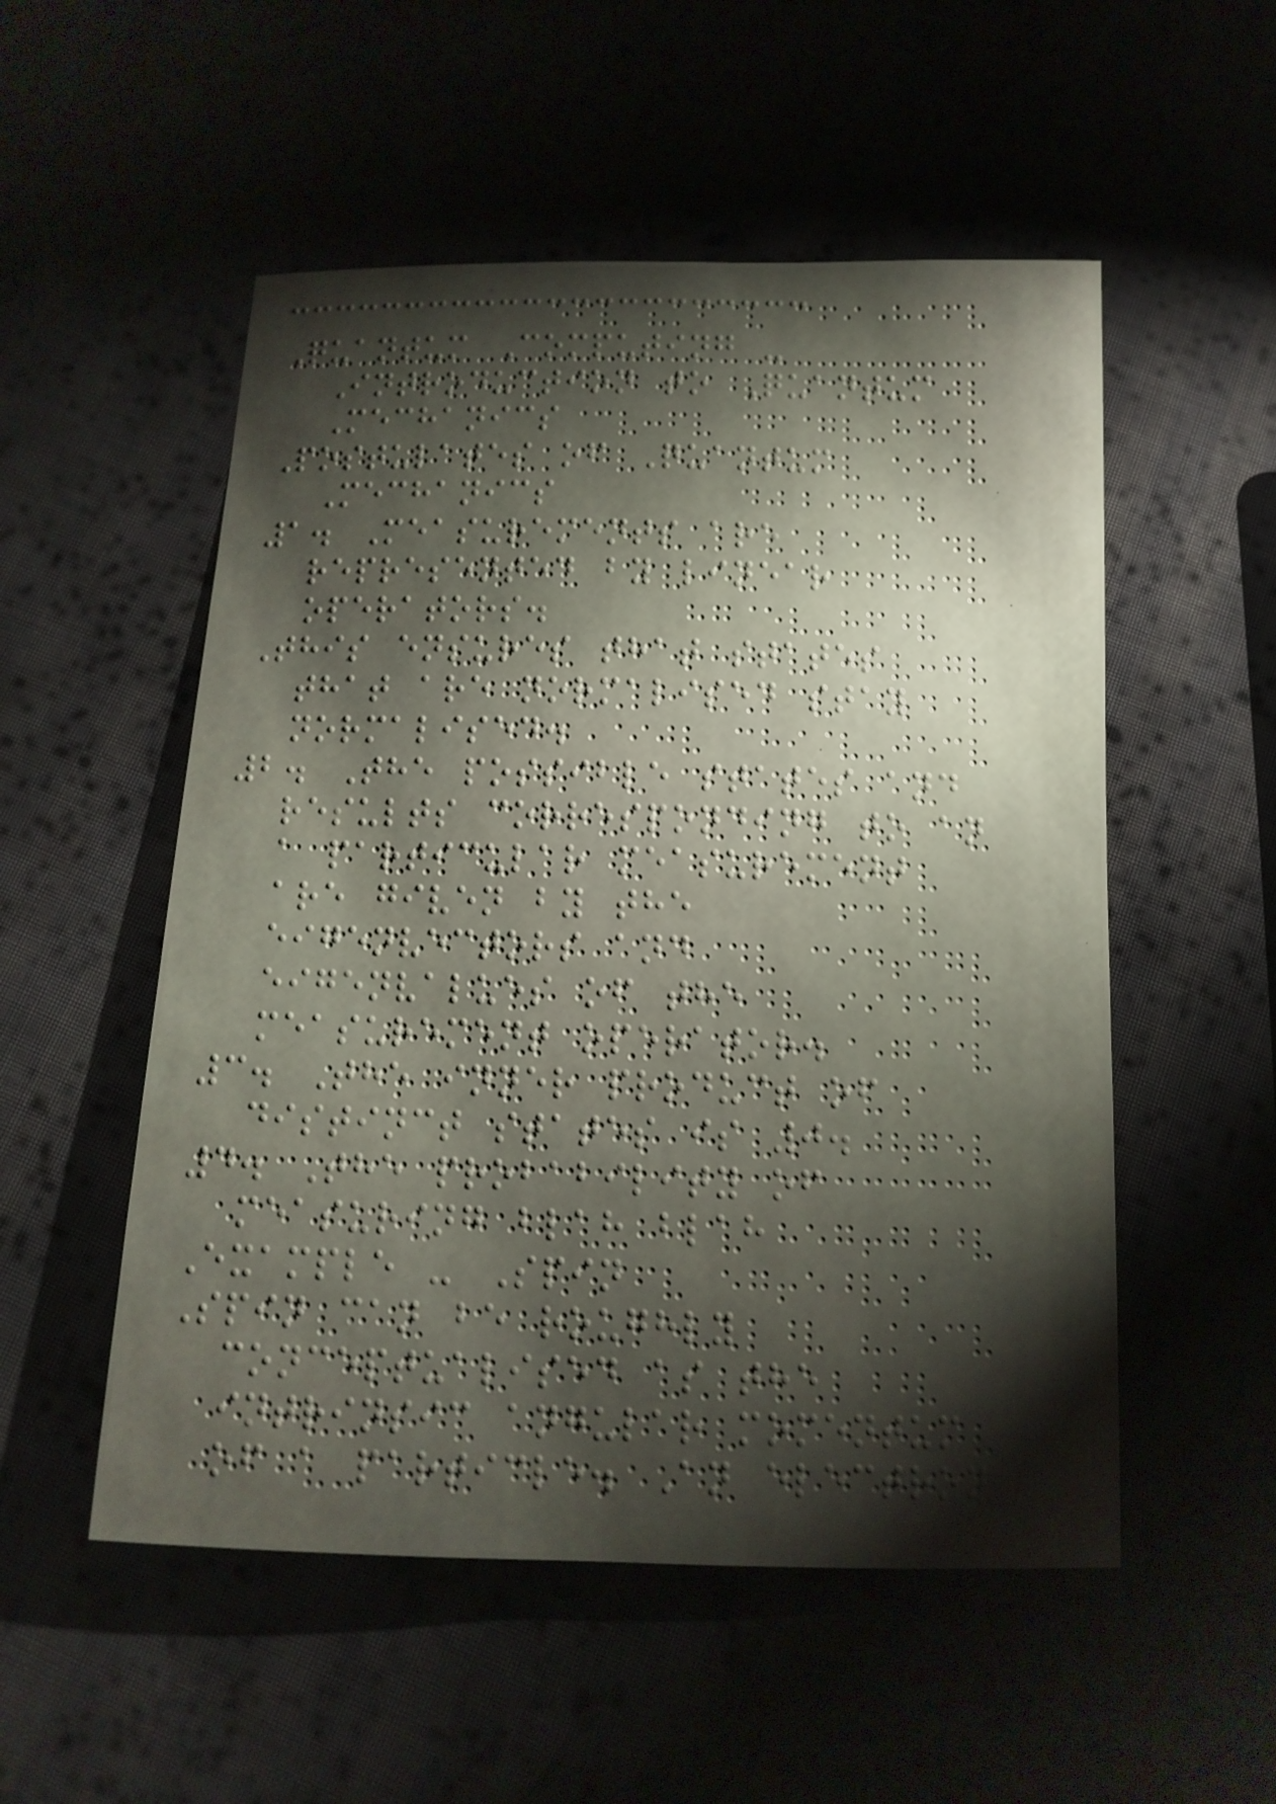Quantum Computing -
Introduction to Quantum
Mechanics
Postulates of Quantum
Mechanics
1. Measurements are
represented by linear
operators.
This ensures that states
that are normalised stay
normalised.
2. The possible states and
results corresponding to an
a particular measurement
are given by the
eigenvectors and
eigenvalues of the
measurement operator.
3. The inner product of
distinct states is 0.
4. The probability of
measuring blah blah
Example - Spin
Spin can be roughly
conceptualised as the
intrinsic angular momentum
of a particle. An electron
